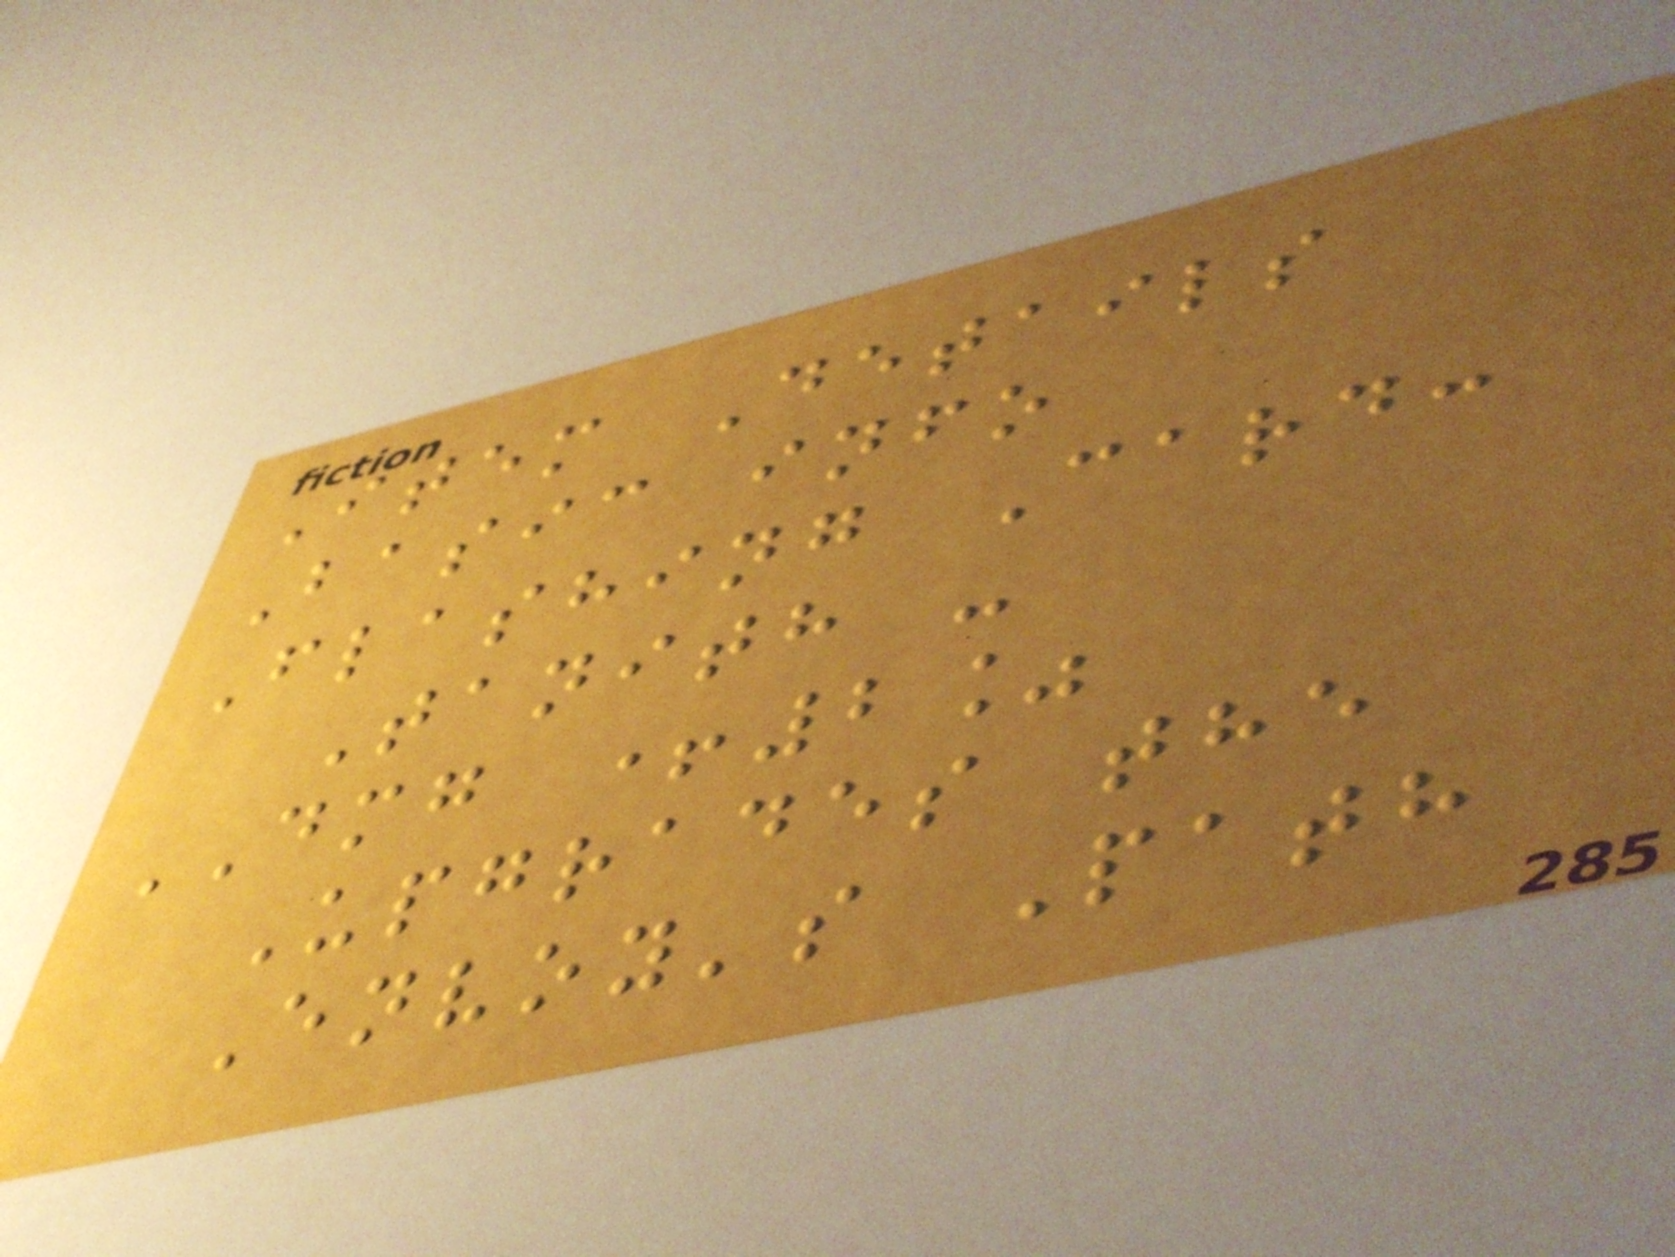Item Details
Basic info
Flashing Card:
Tanith -
DMG +2%
Upgrades the
Envoy's Path
